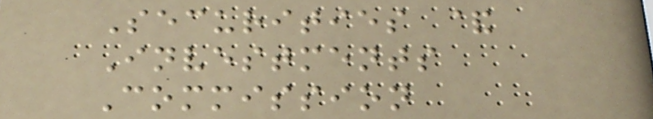Securities &
Investments
Commission
